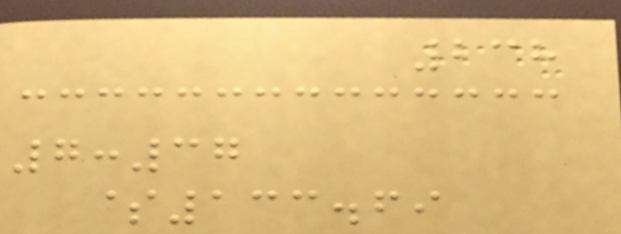238
7:37
$133.69
